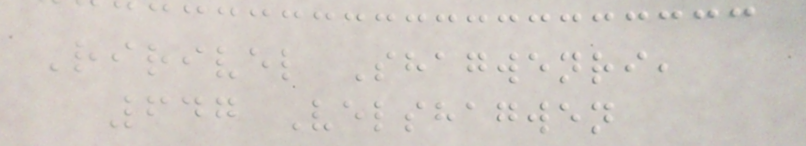Ririvel Shagwenri,
647 Velshagwen
